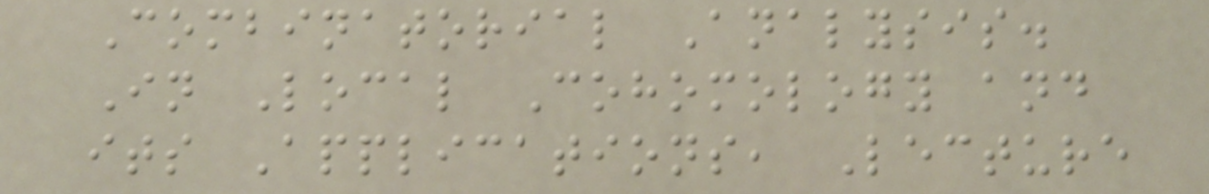Combinatorial Analysis.
In Local Cohomology and
its Applications, Lecture
